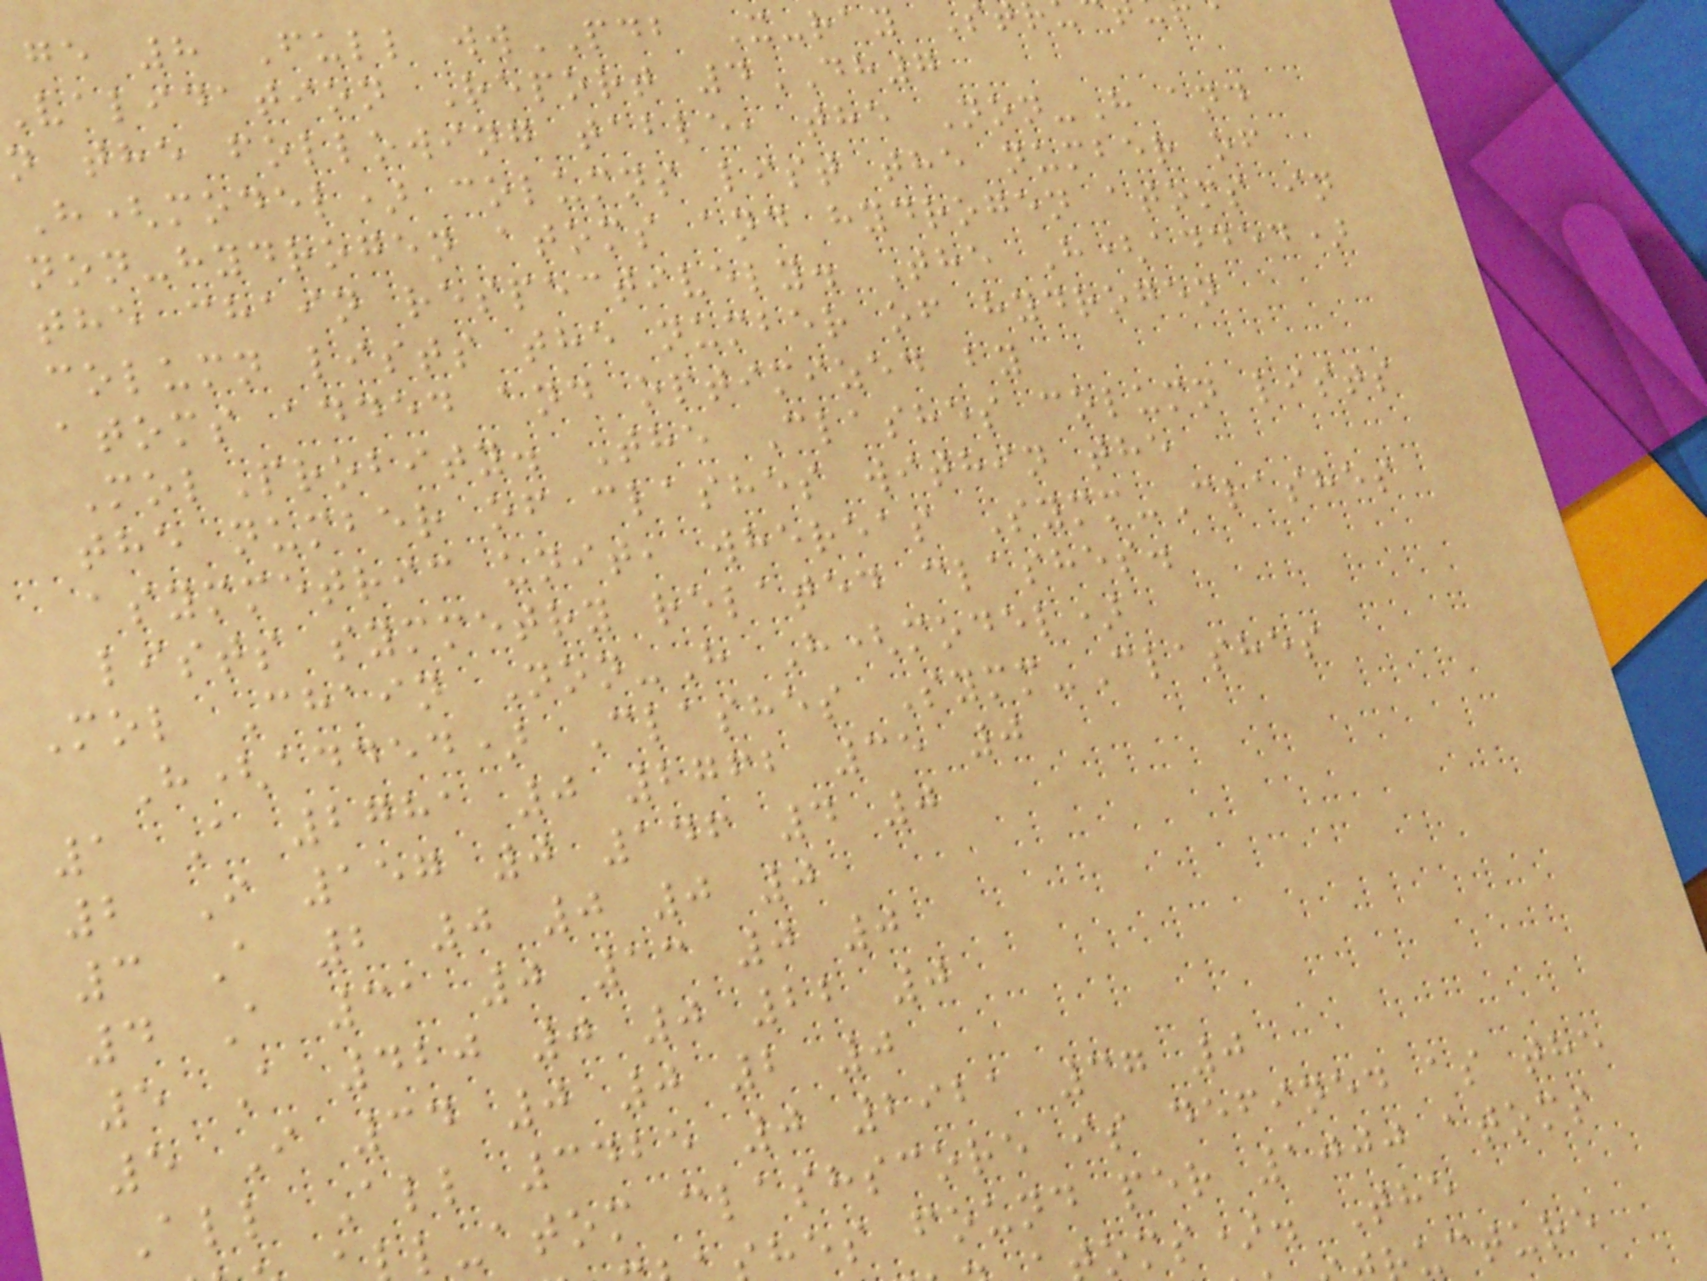ge 8 Full wwPDB X-ray S
validation Report 4DH7
n the following table, the Non-H and
H(model) columns list the number of
non-hydrogen atoms and hydrogen atoms in
the chain respectively. The H(added)
column lists the number of hydrogen
atoms added and optimized by
MolProbity. The Clashes column lists
the number of clashes within the
asymmetric unit, whereas Symm-Clashes
lists symmetry related clashes.
Mol Chain Non-H H(model)
H(added) Clashes Symm-Clashes
1 A 2781 0 2762 35 0
2 I 157 0 146 4 0
3 A 2 0 0 0 0
4 A 31 0 13 0 0
5 A 420 0 0 22 0
5 I 34 0 0 2 0
All All 3425 0 2921 37 0
l-atom clashscore is defined as the
hes found per 1000 atoms
oms). The
